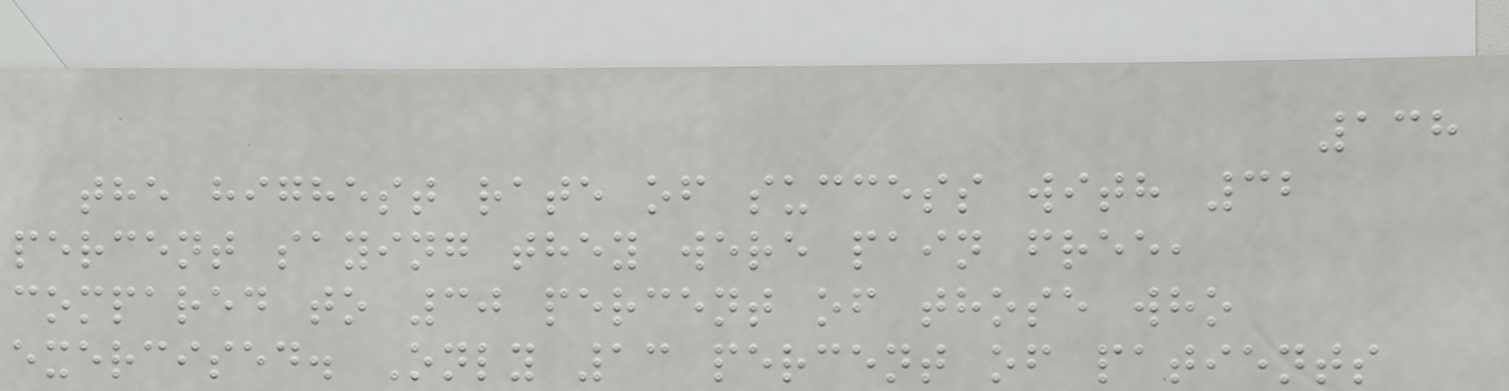138
the highest rate of success with 32
percent saying they were pain free,
compared to 30 percent of those who
exercised. Only 13 percent of patients
